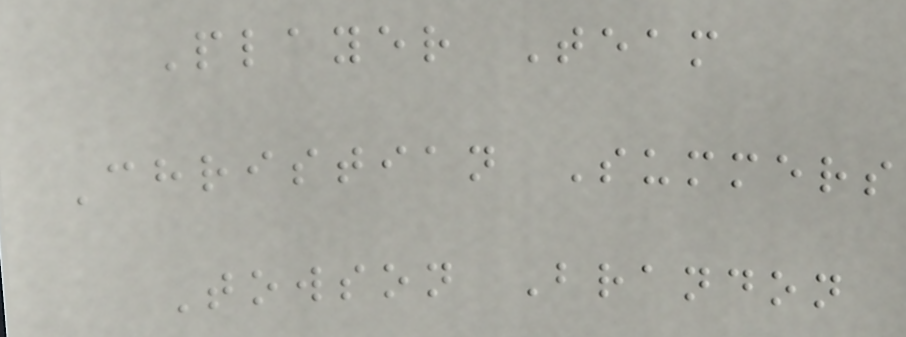Player Team
Christian Summers
Towson Brandon
